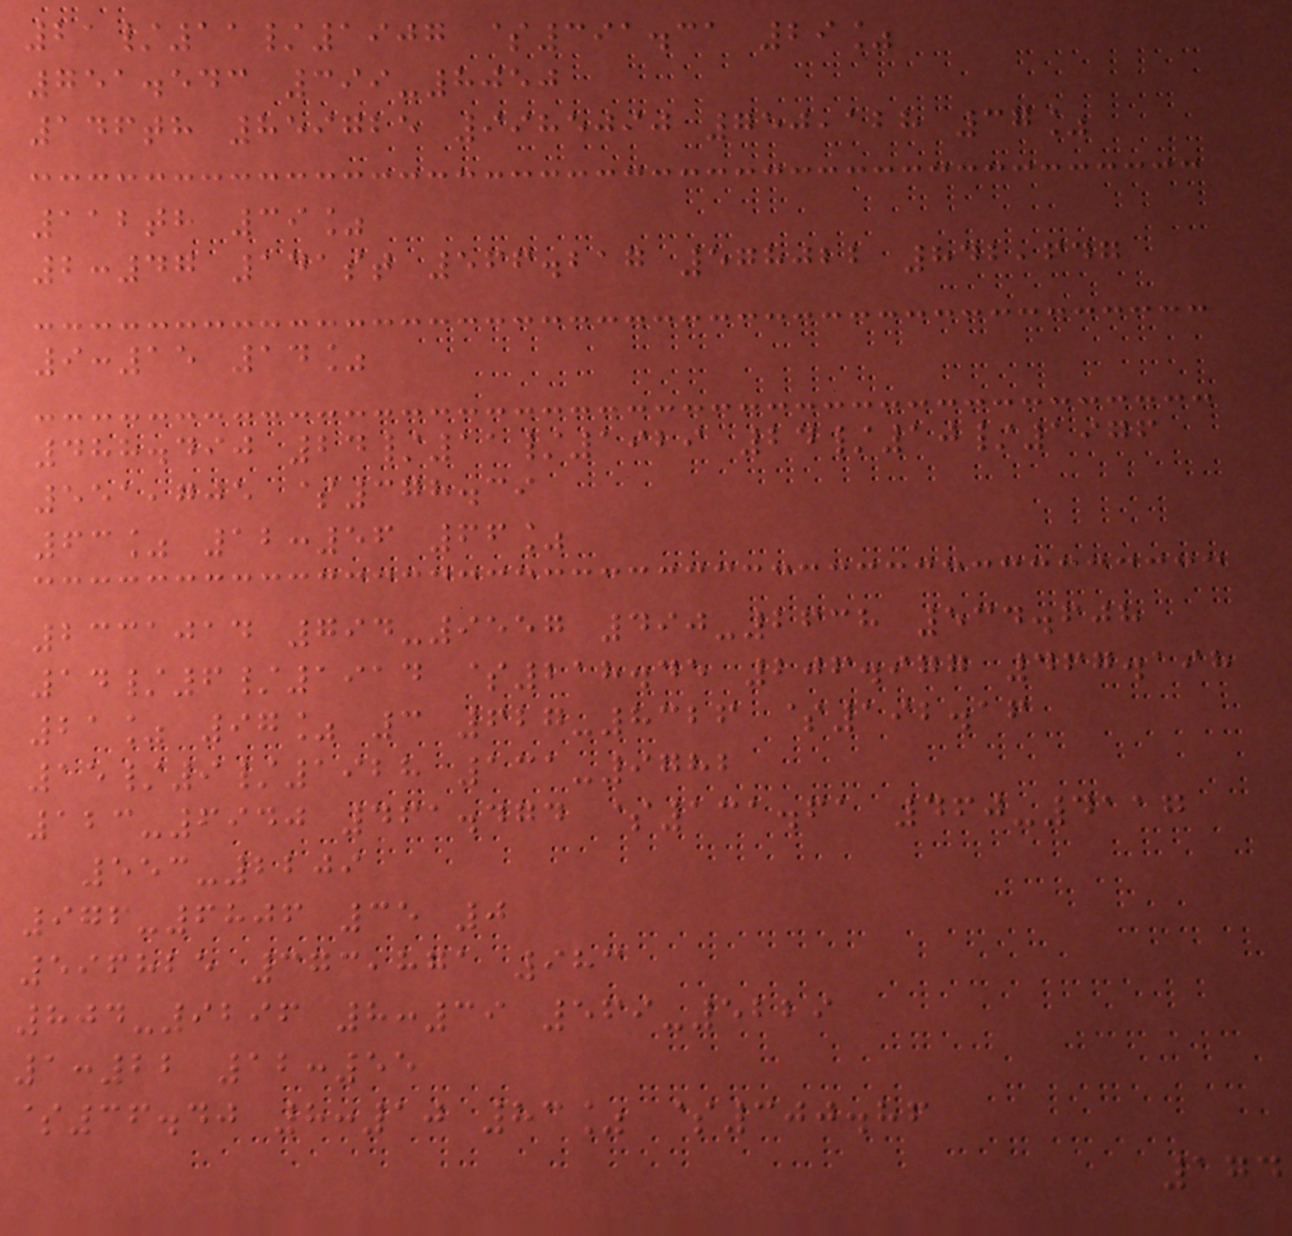21/11/1907 $391.31 29%
751.543 399-8050
146th 859725 9985090 750,128 37%
112th 39%
2:47 141st 566.217 578022 842,647
9:15 14%
488.490 24/11/1929 24/10/1976
551,705 $378.39
63% 12:56 66%
2331014 794-9557 490-2638 534.608
14/6/1914 $218.45 206.977 467.198
21% 97% 3 627-8326 $192.16
15/9/1928 131-9782
123-6940 461.474 $131.61 460-4117
553-2209
976-6806 35 0
596825 373,871 983
804-9296 8:39 569-5229
1:22 12:55
$36.40 8:10 83% $300.86
174
